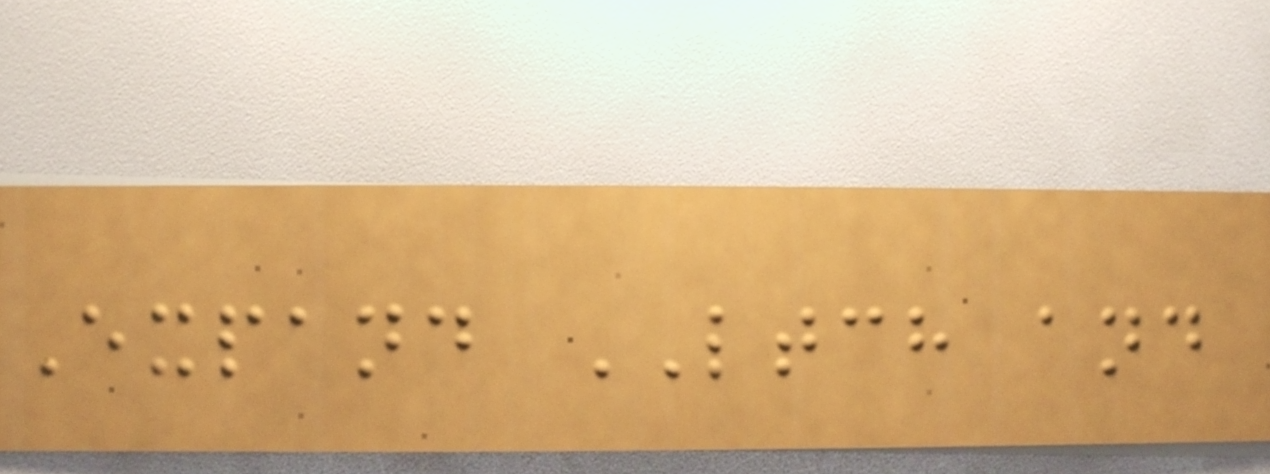Expand LTCH and
